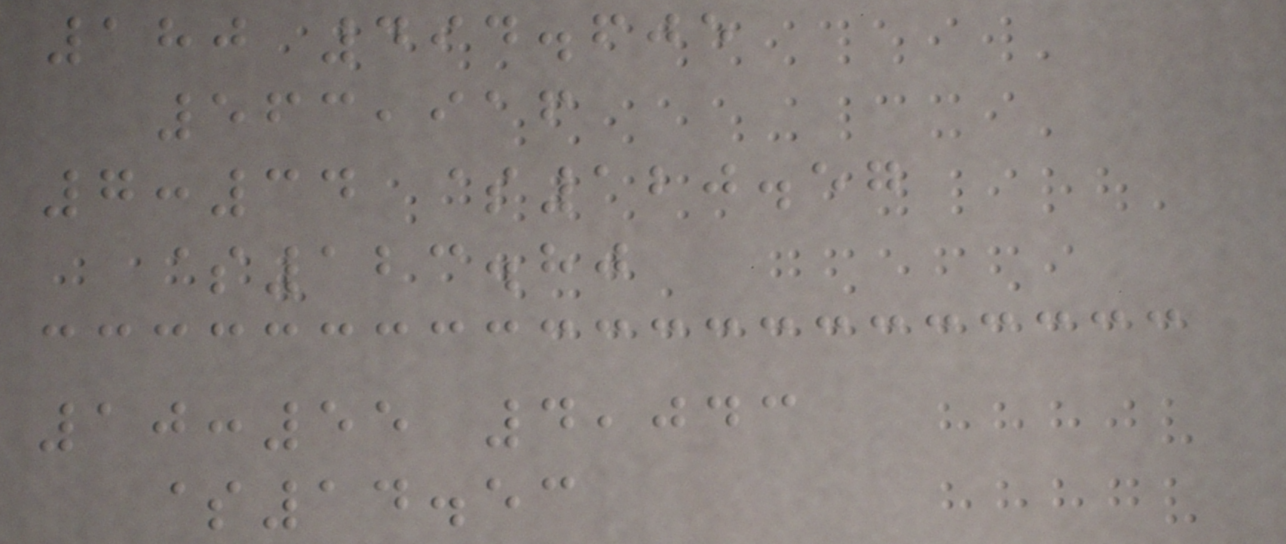180 494.605
563,916
7:34 $120.57
$123.80
10:55 4,043
$14.53
